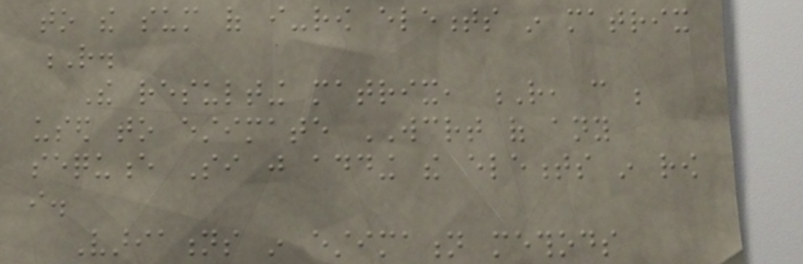to the sum of i-row elements in matrix
R.
The resulting matrix, R, can be
used to estimate WCRT of any
sequence Si just adding the elements in row
i.
Variations in estimation methods
